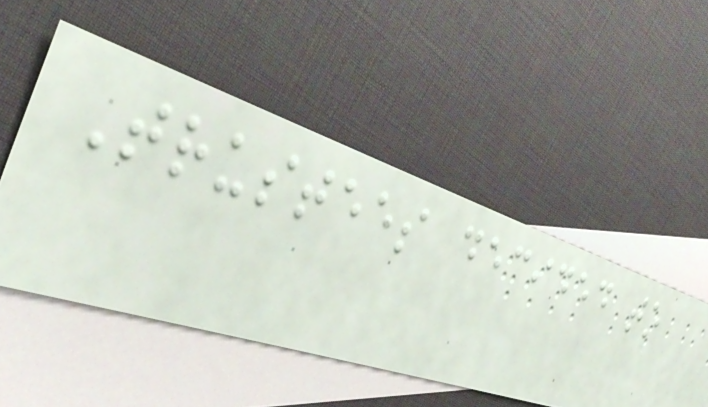Trustees decided to
